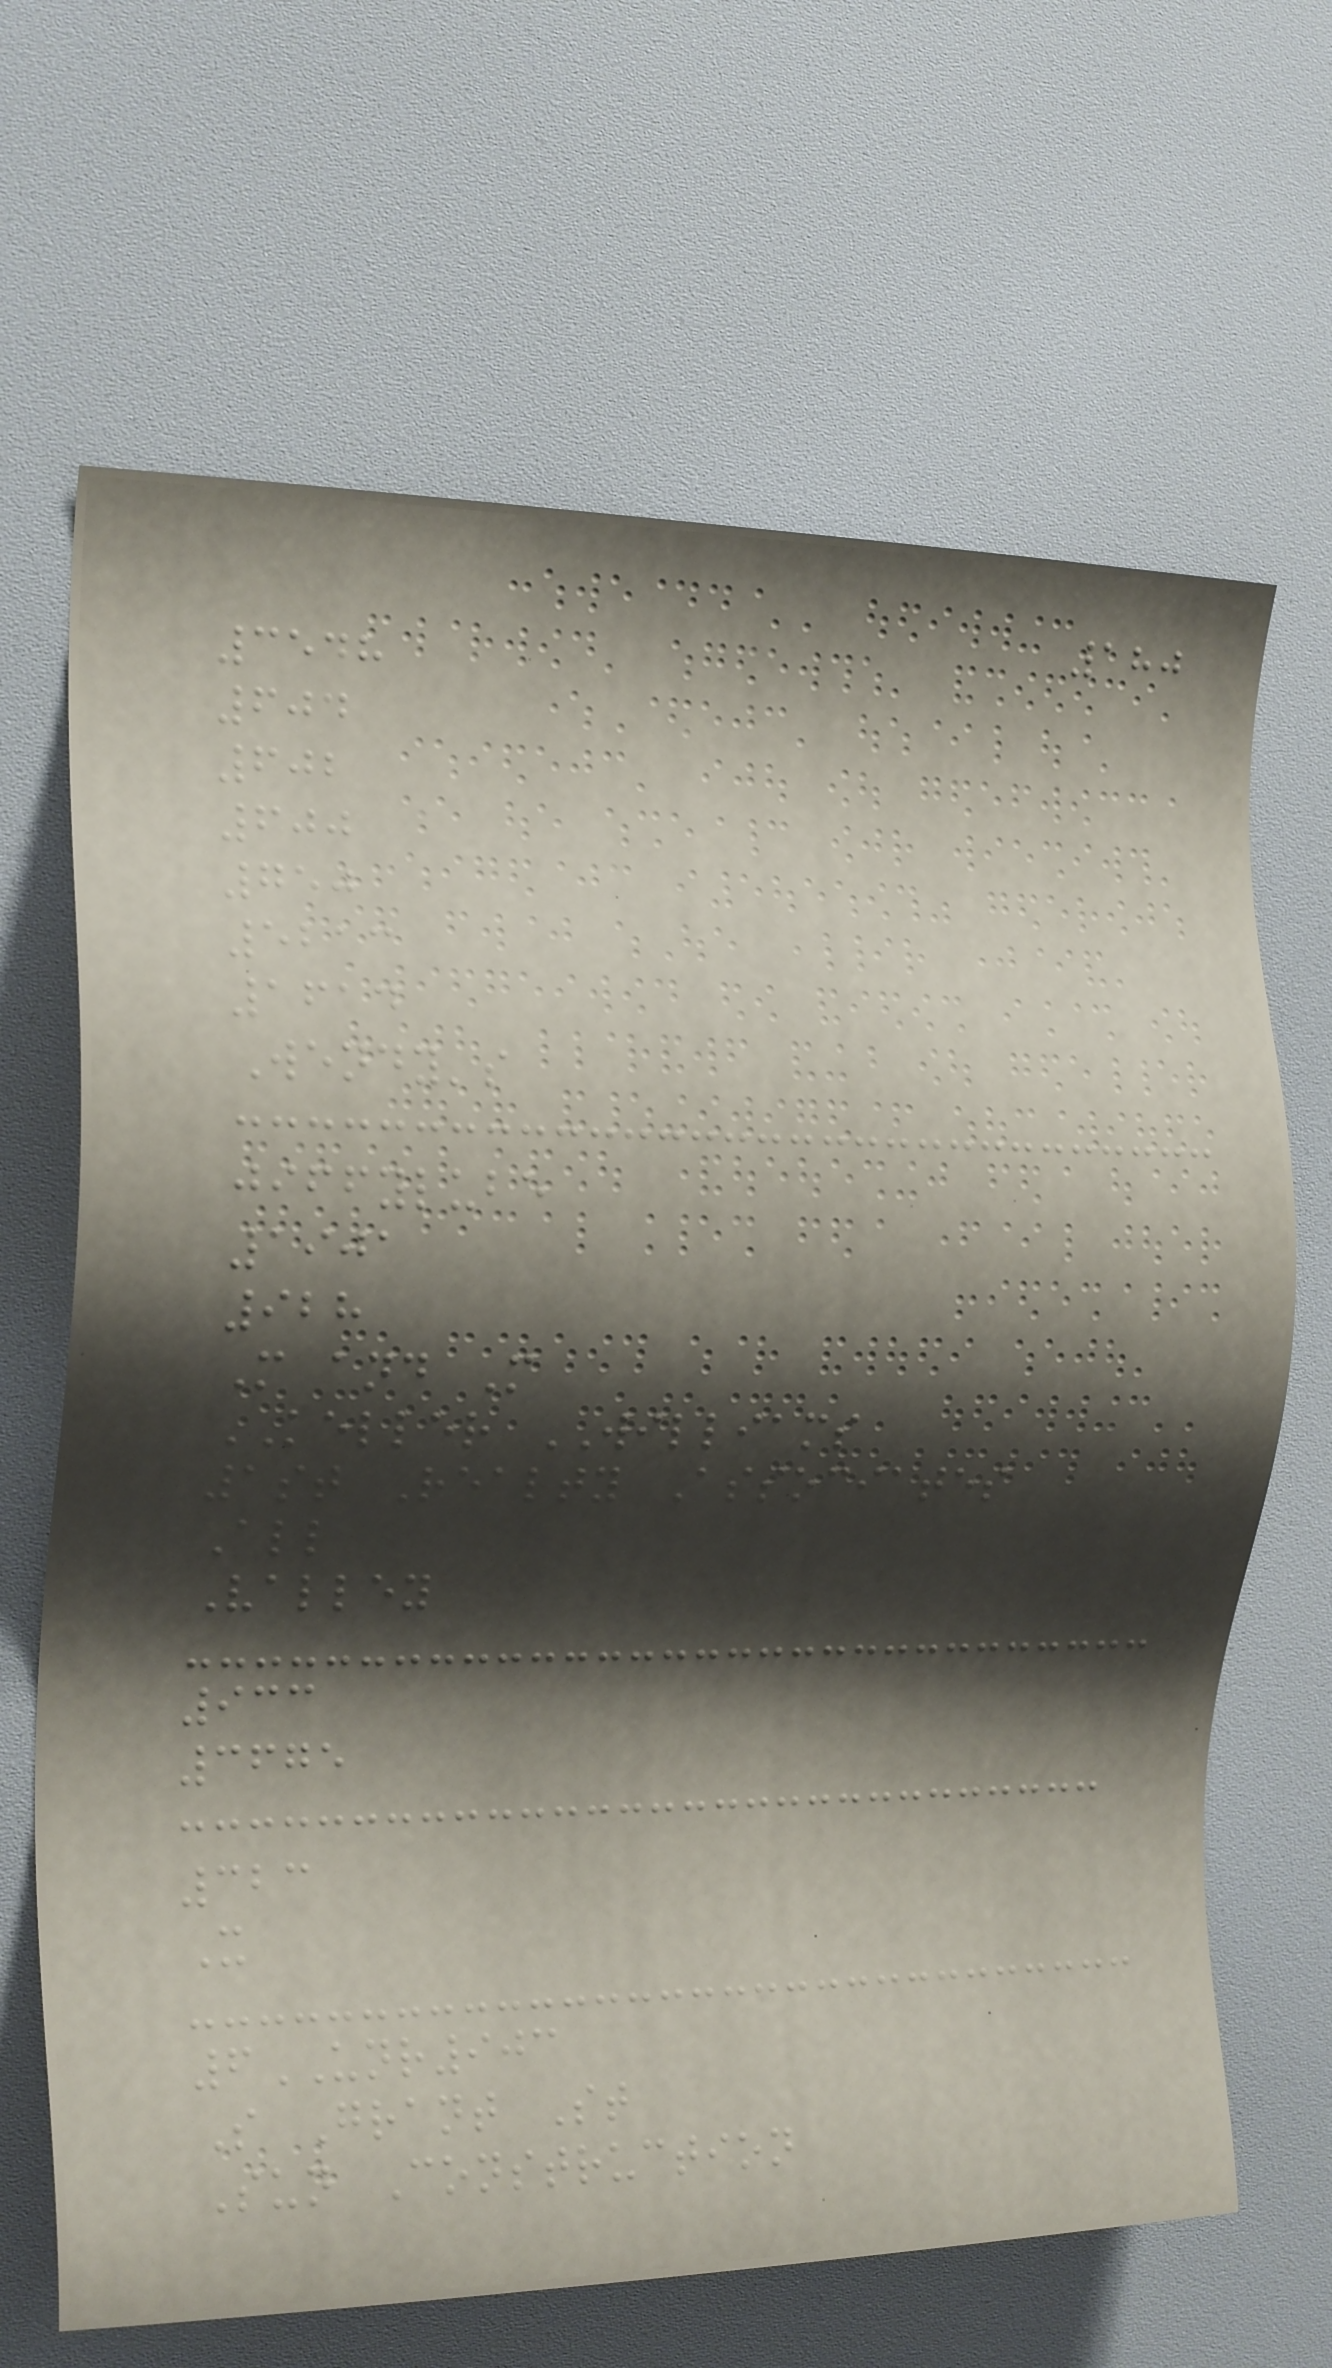180
3548
604
602
600
750
5213
1614
Wendy's
jiffylube
1901
928
M and M
KELLER WILLIAMS
1st Realty Associates
All
Valley
933
3675
323
X
6UNR903
S Grant St
Sun Construction
